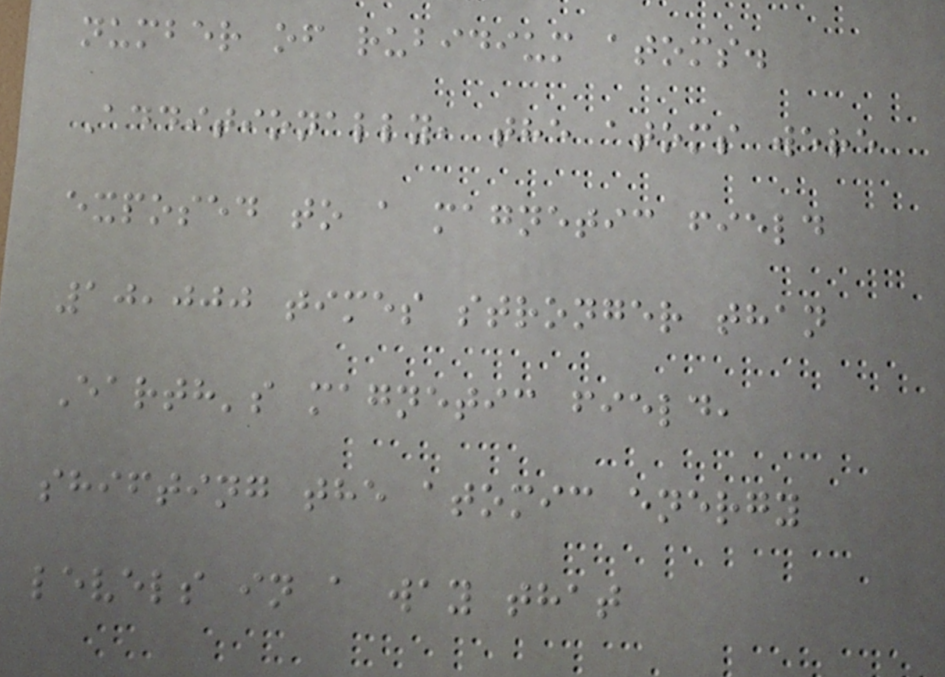number of rubidium atoms.
Additionally, the atoms were
exposed to a magnetic field
10,000 times stronger than
Earth's magnetic field,
shifting the atomic energy
levels in a way that
